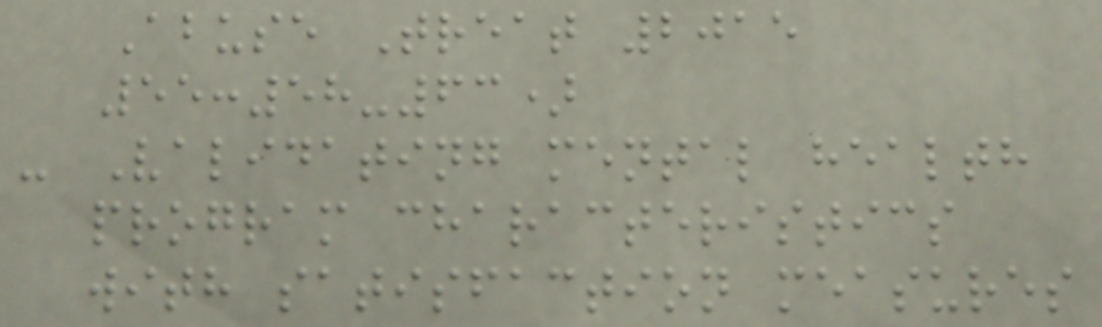Abuse Treat 2015
55:58-63)
- Validating mental health
program characteristics
with satisfaction measures
